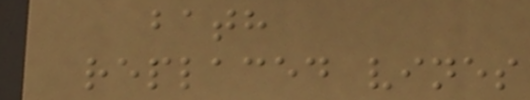bath
replaced vines
